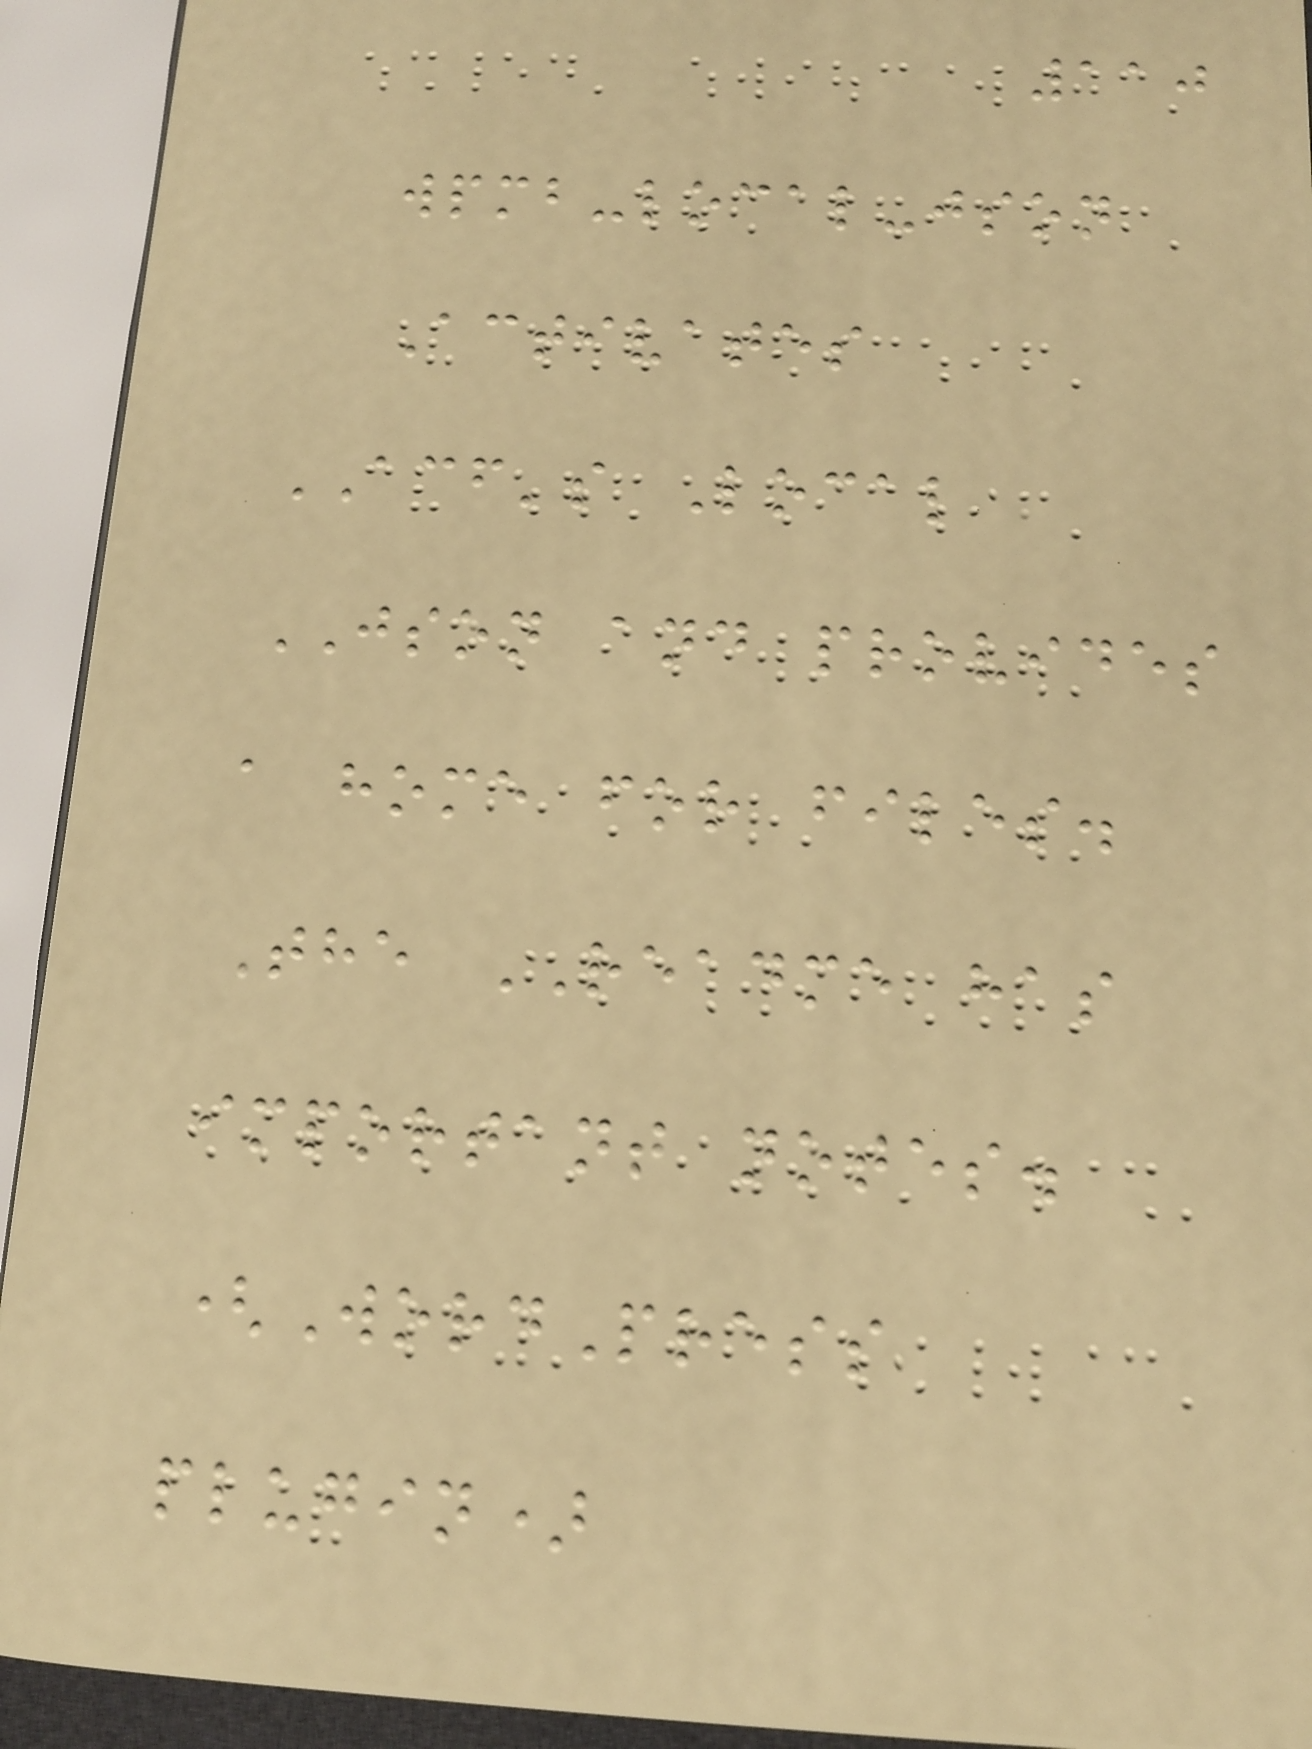110
wpmb-local-json
Activates
ACF's Local
JSON and provides
a home for files.
The README has
important notes.
(WordPress
plugin)
